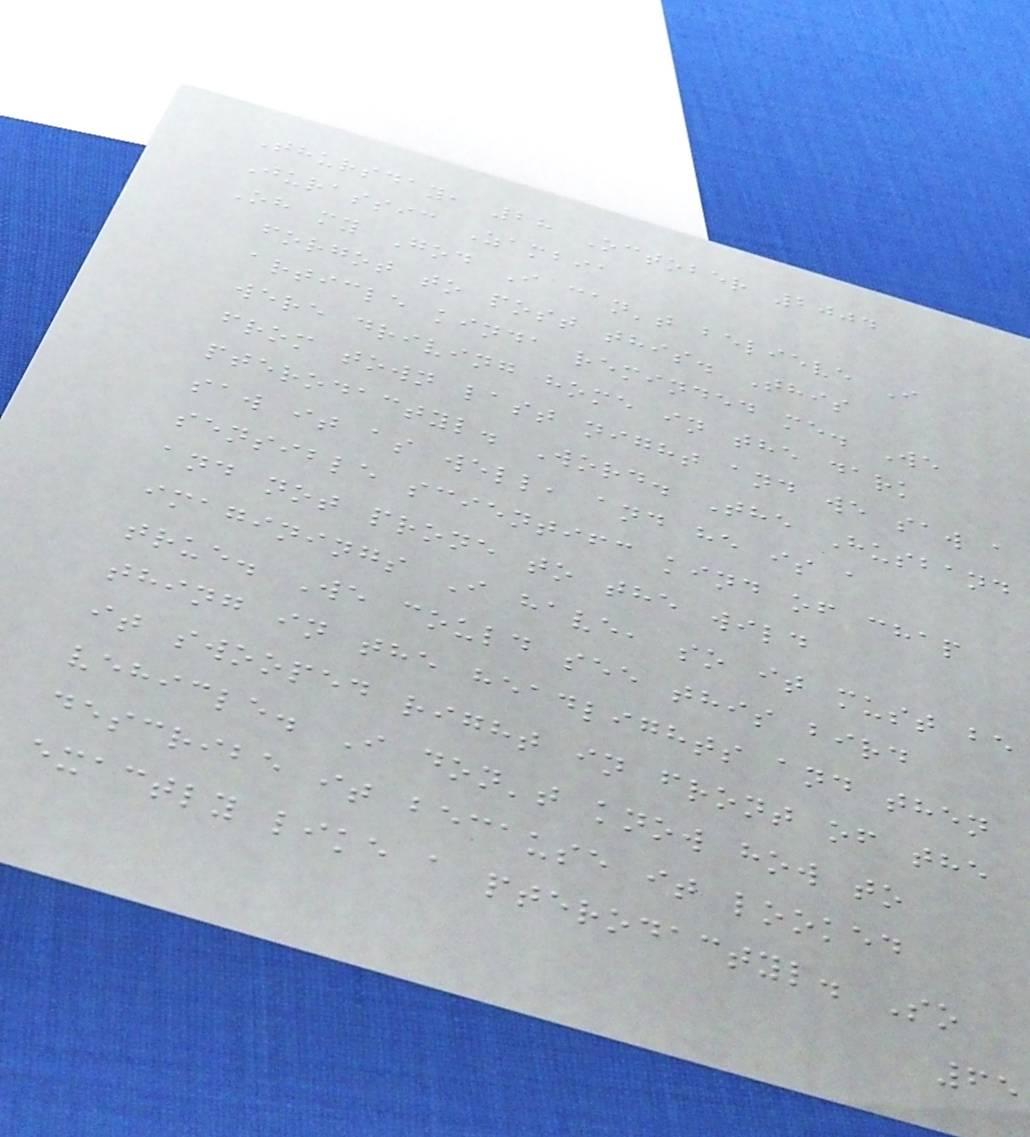Thursday, 28 October 2004
Jurassic Zambia
Oh my God I can't believe I
forgot to post this. This
article kinda reminded me. We
were driving home in the dark
from town last night and we saw a
pterodactyl. Word. The Husband
saw it as well, and he is a
sensible scientifc kind of chap
and not prone to the wild
imaginings I have, so it must be
true. We could see this bird
thing in the headlights and then
it swooped right in front of the
vehicle. I don't know how to
describe it because it looked
exactly like a pterodactyl. So
65
